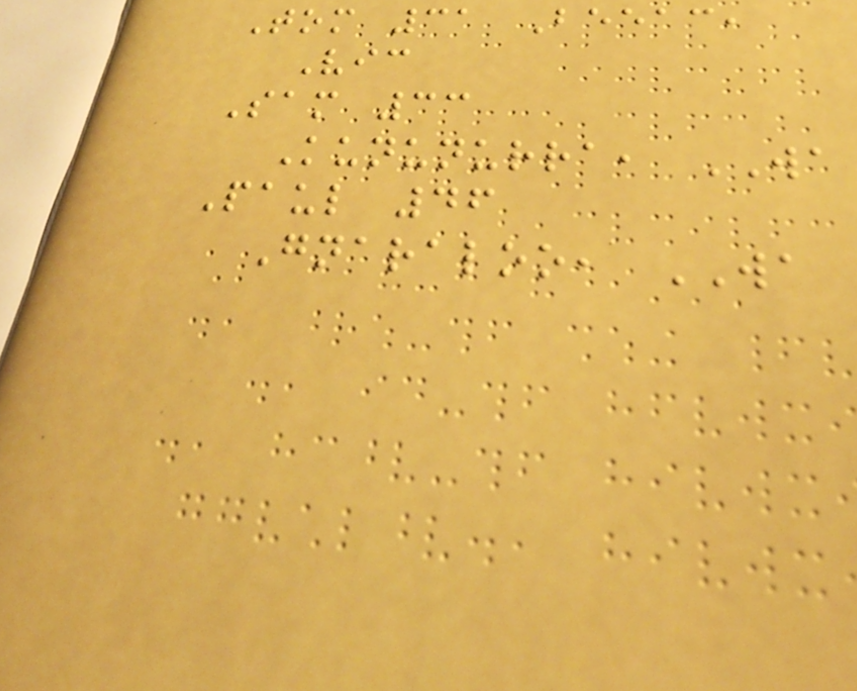Tom 31 Beeac,
Vic
Sam 33
Kununurra, WA
Paul 46
Gnaraloo, WA
